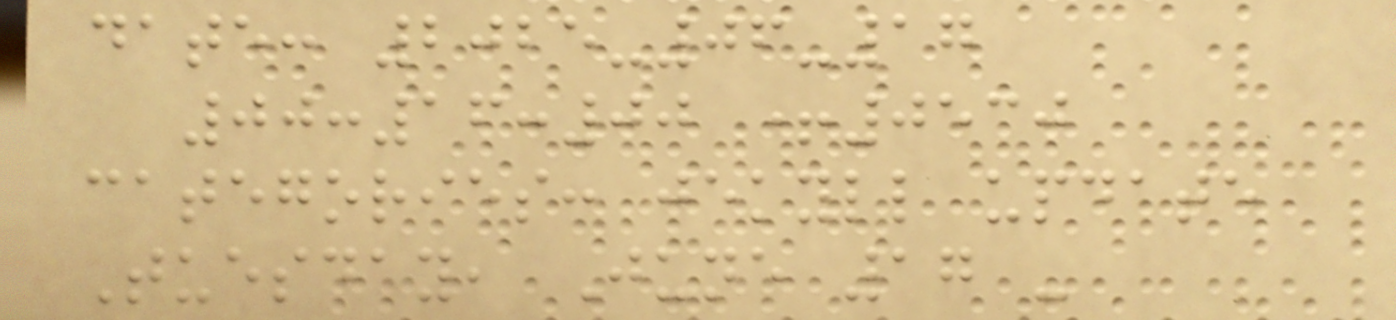date: 2025-06-17
00:16:00 +0530
categories: jekyll update
Tuesday, June 17 -
